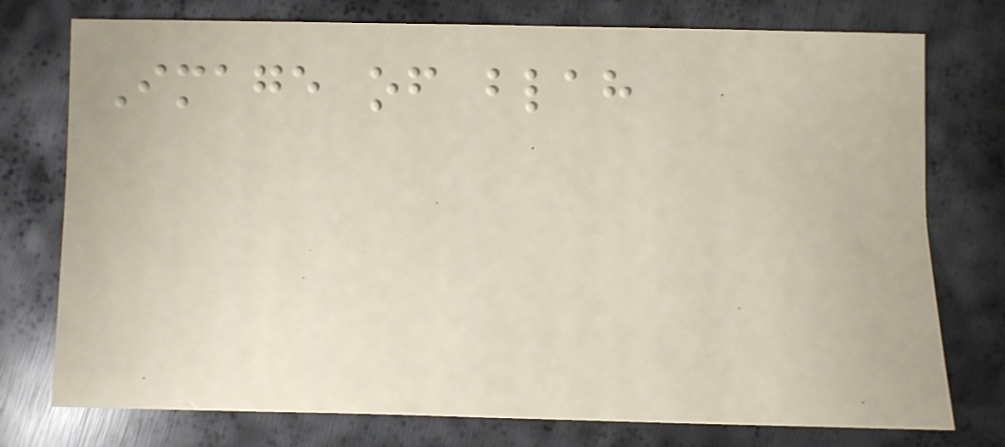Image of blah
